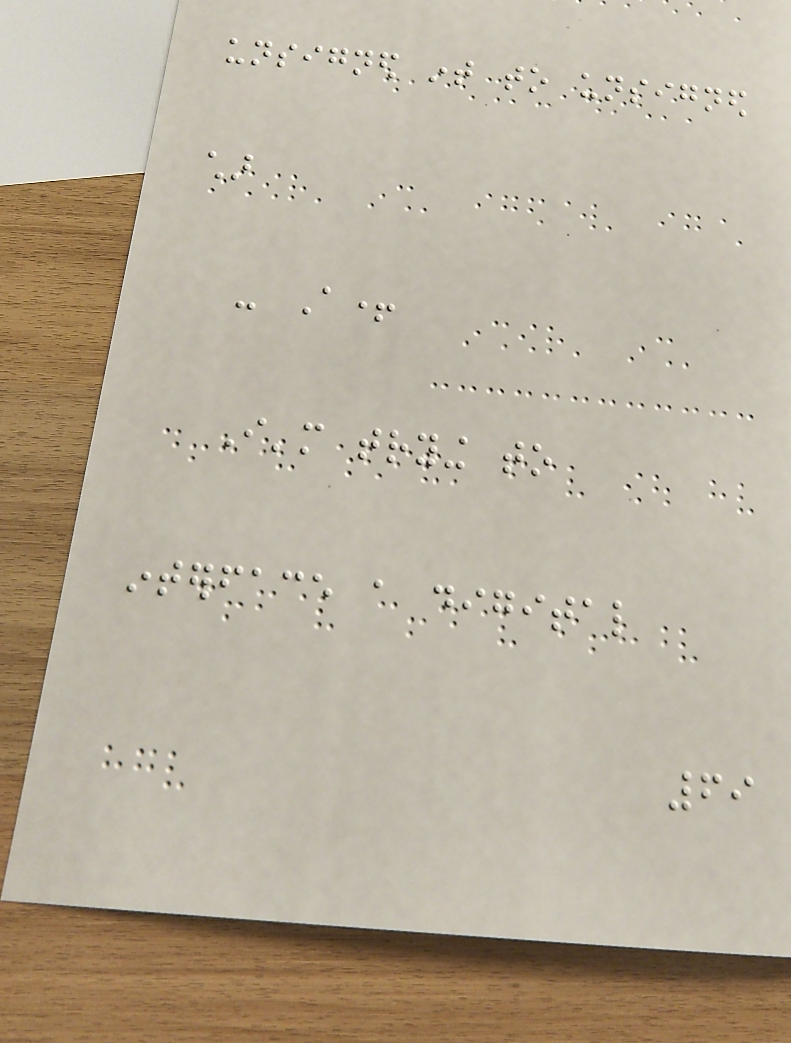unsigned int to unsigned
char
- A+
I'm trying to
interface a digital
69
